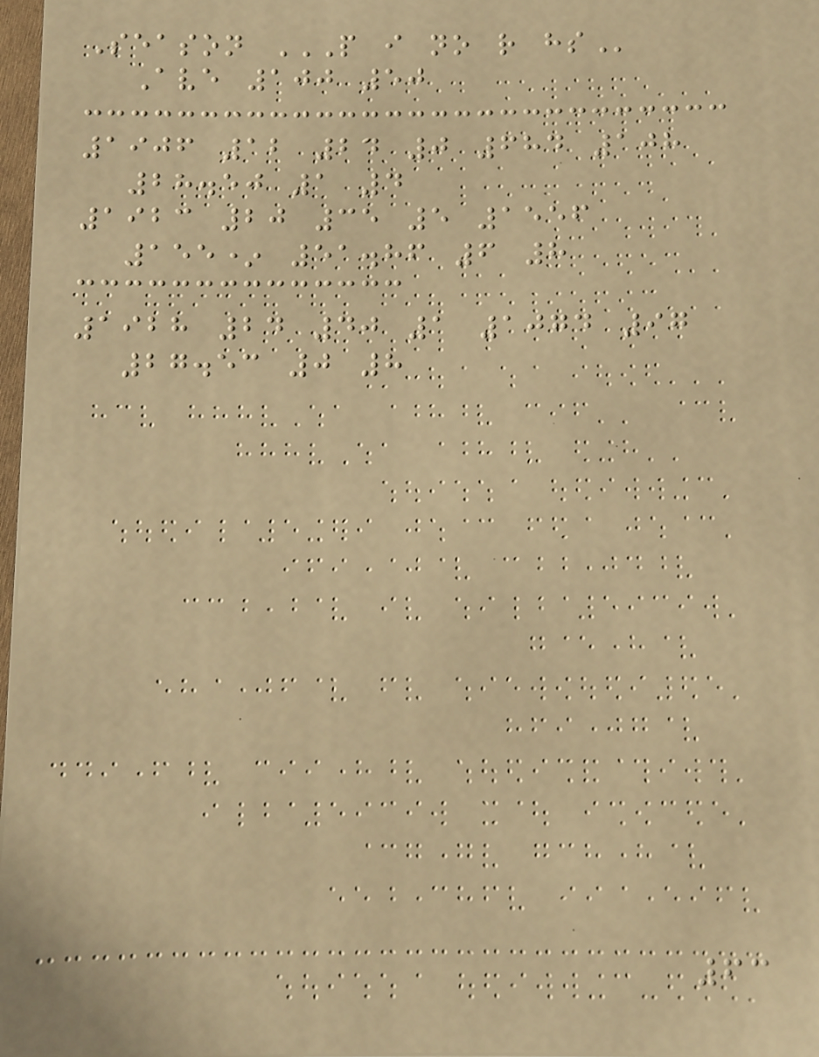Season P I NO R HS
Ave 100 50
1906 12 24 0 684 108
28.50 1 4
1923 20 35 5 1556
155* 51.86 6 8
1928 24 40 1 1074 97
27.53 0 8
63
